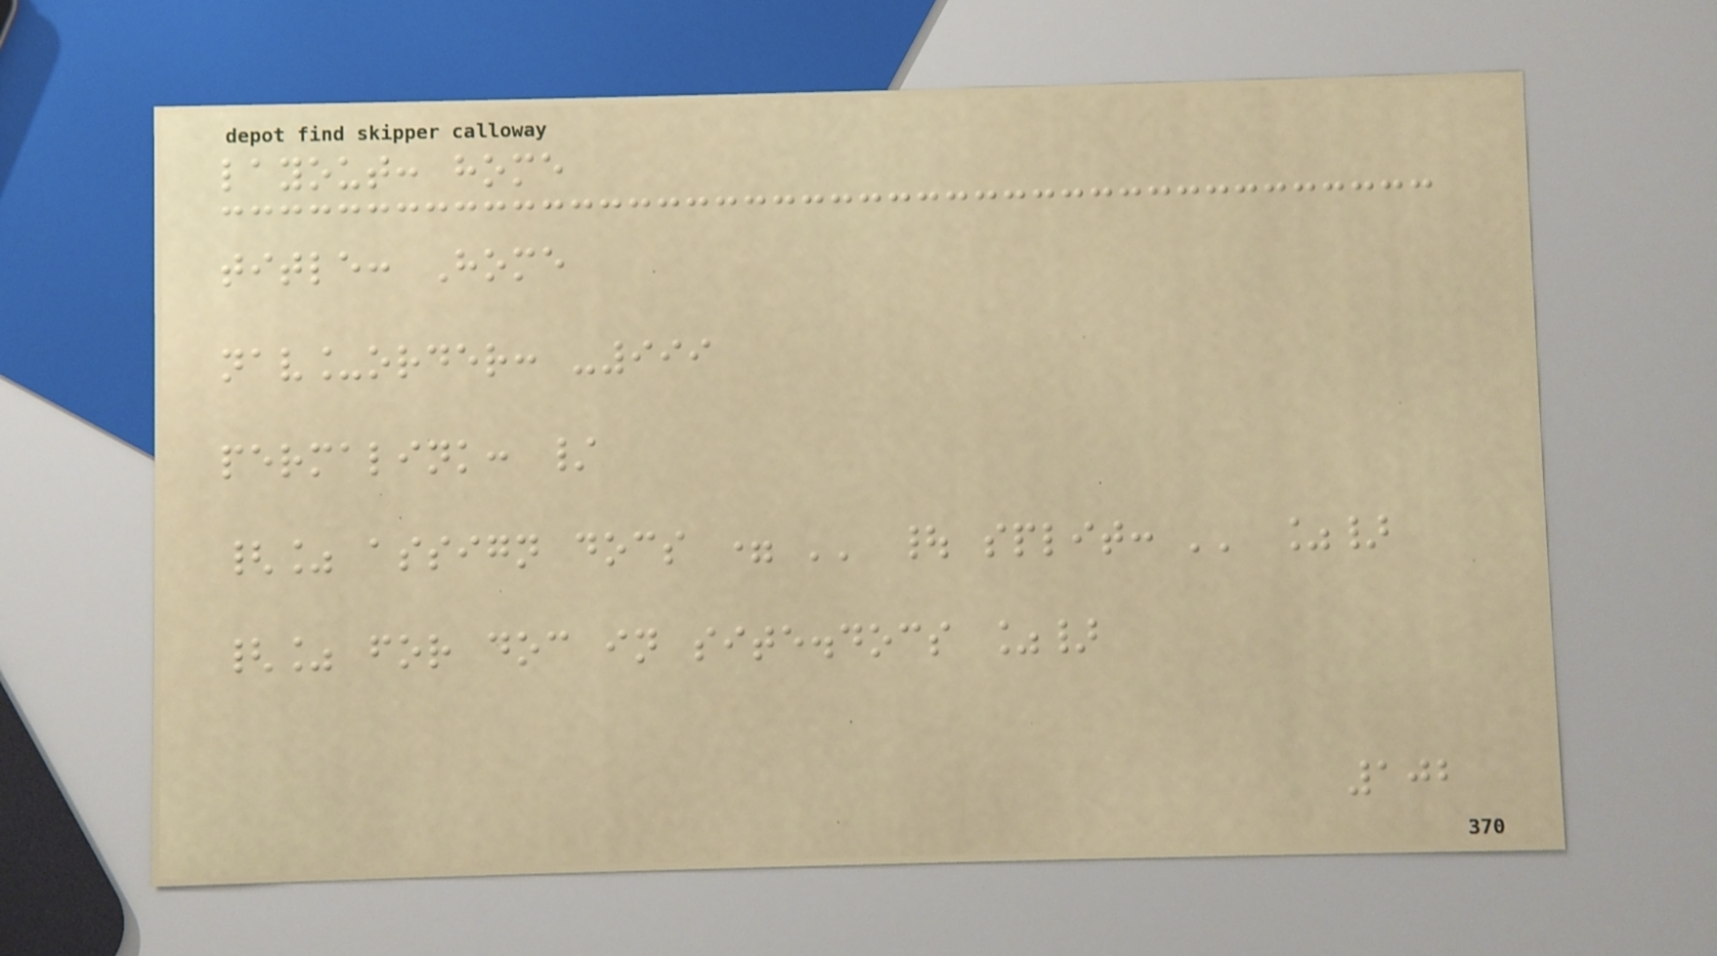layout: home
title: Home
nav_order: -999
permalink: /
{% assign docs = '' | split: '' %}
{% for doc in site.docs %}
102
